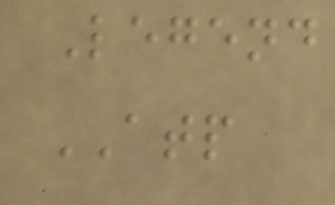Legend
ATP
